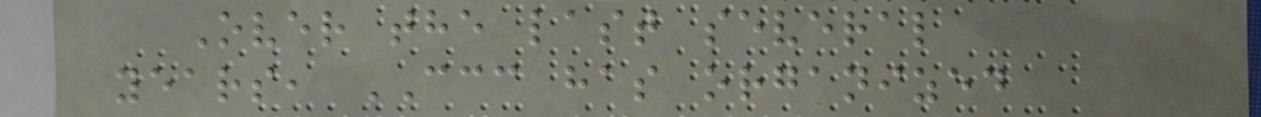Over the last several
years, CCC has organized
